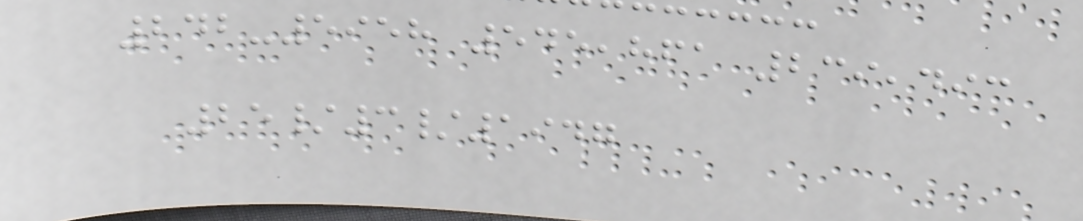242-5958 545,861 239,493
25/3/1947
